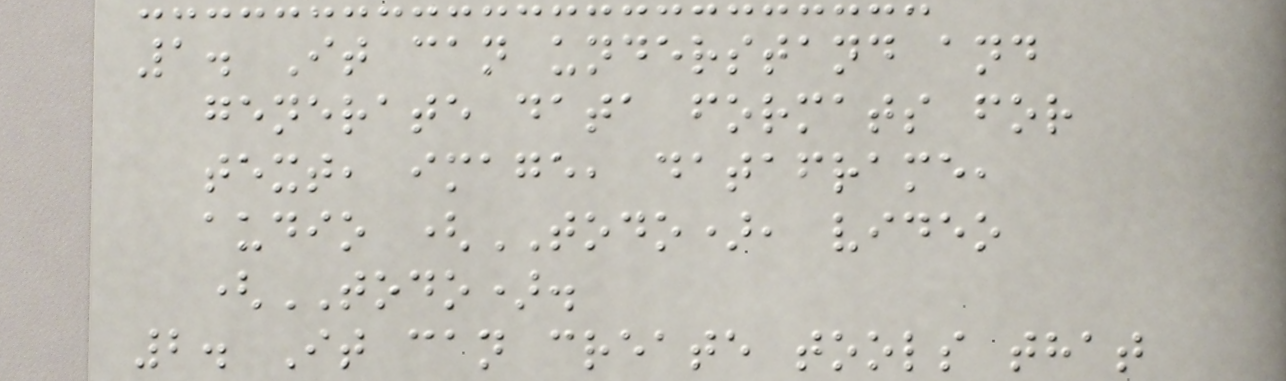1. It can understand and
generate data formats for
text, image, dataframe,
audio (TODO), video
(TODO).
2. It can create tools that
